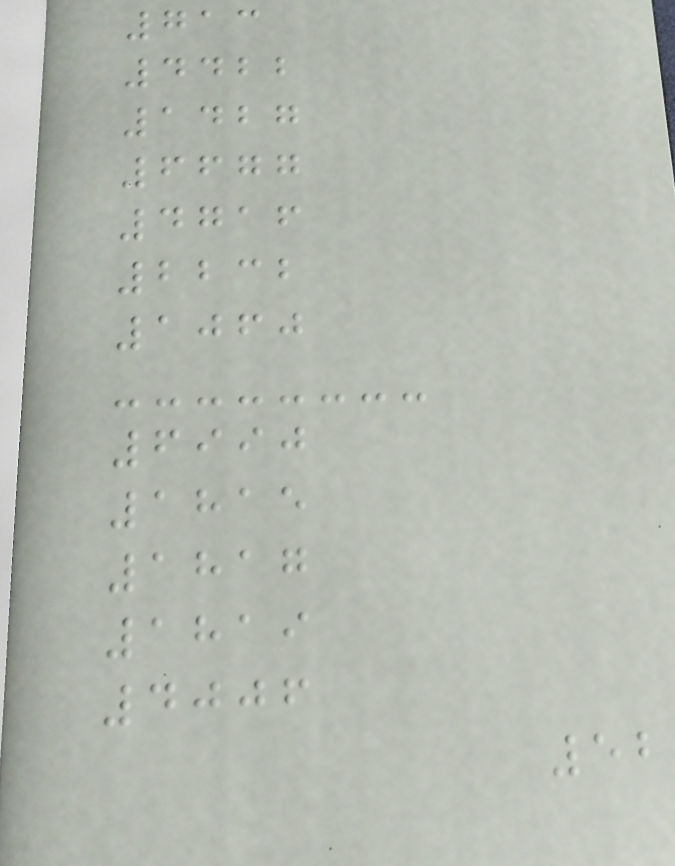713
4422
1427
6677
4716
2232
1060
6990
1815
1817
1819
4006
52
